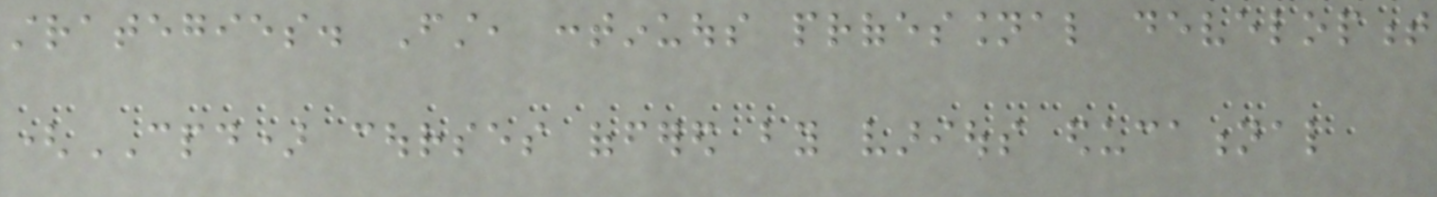strategies. First, continuous professional development
(CPD) courses offered by various educational
